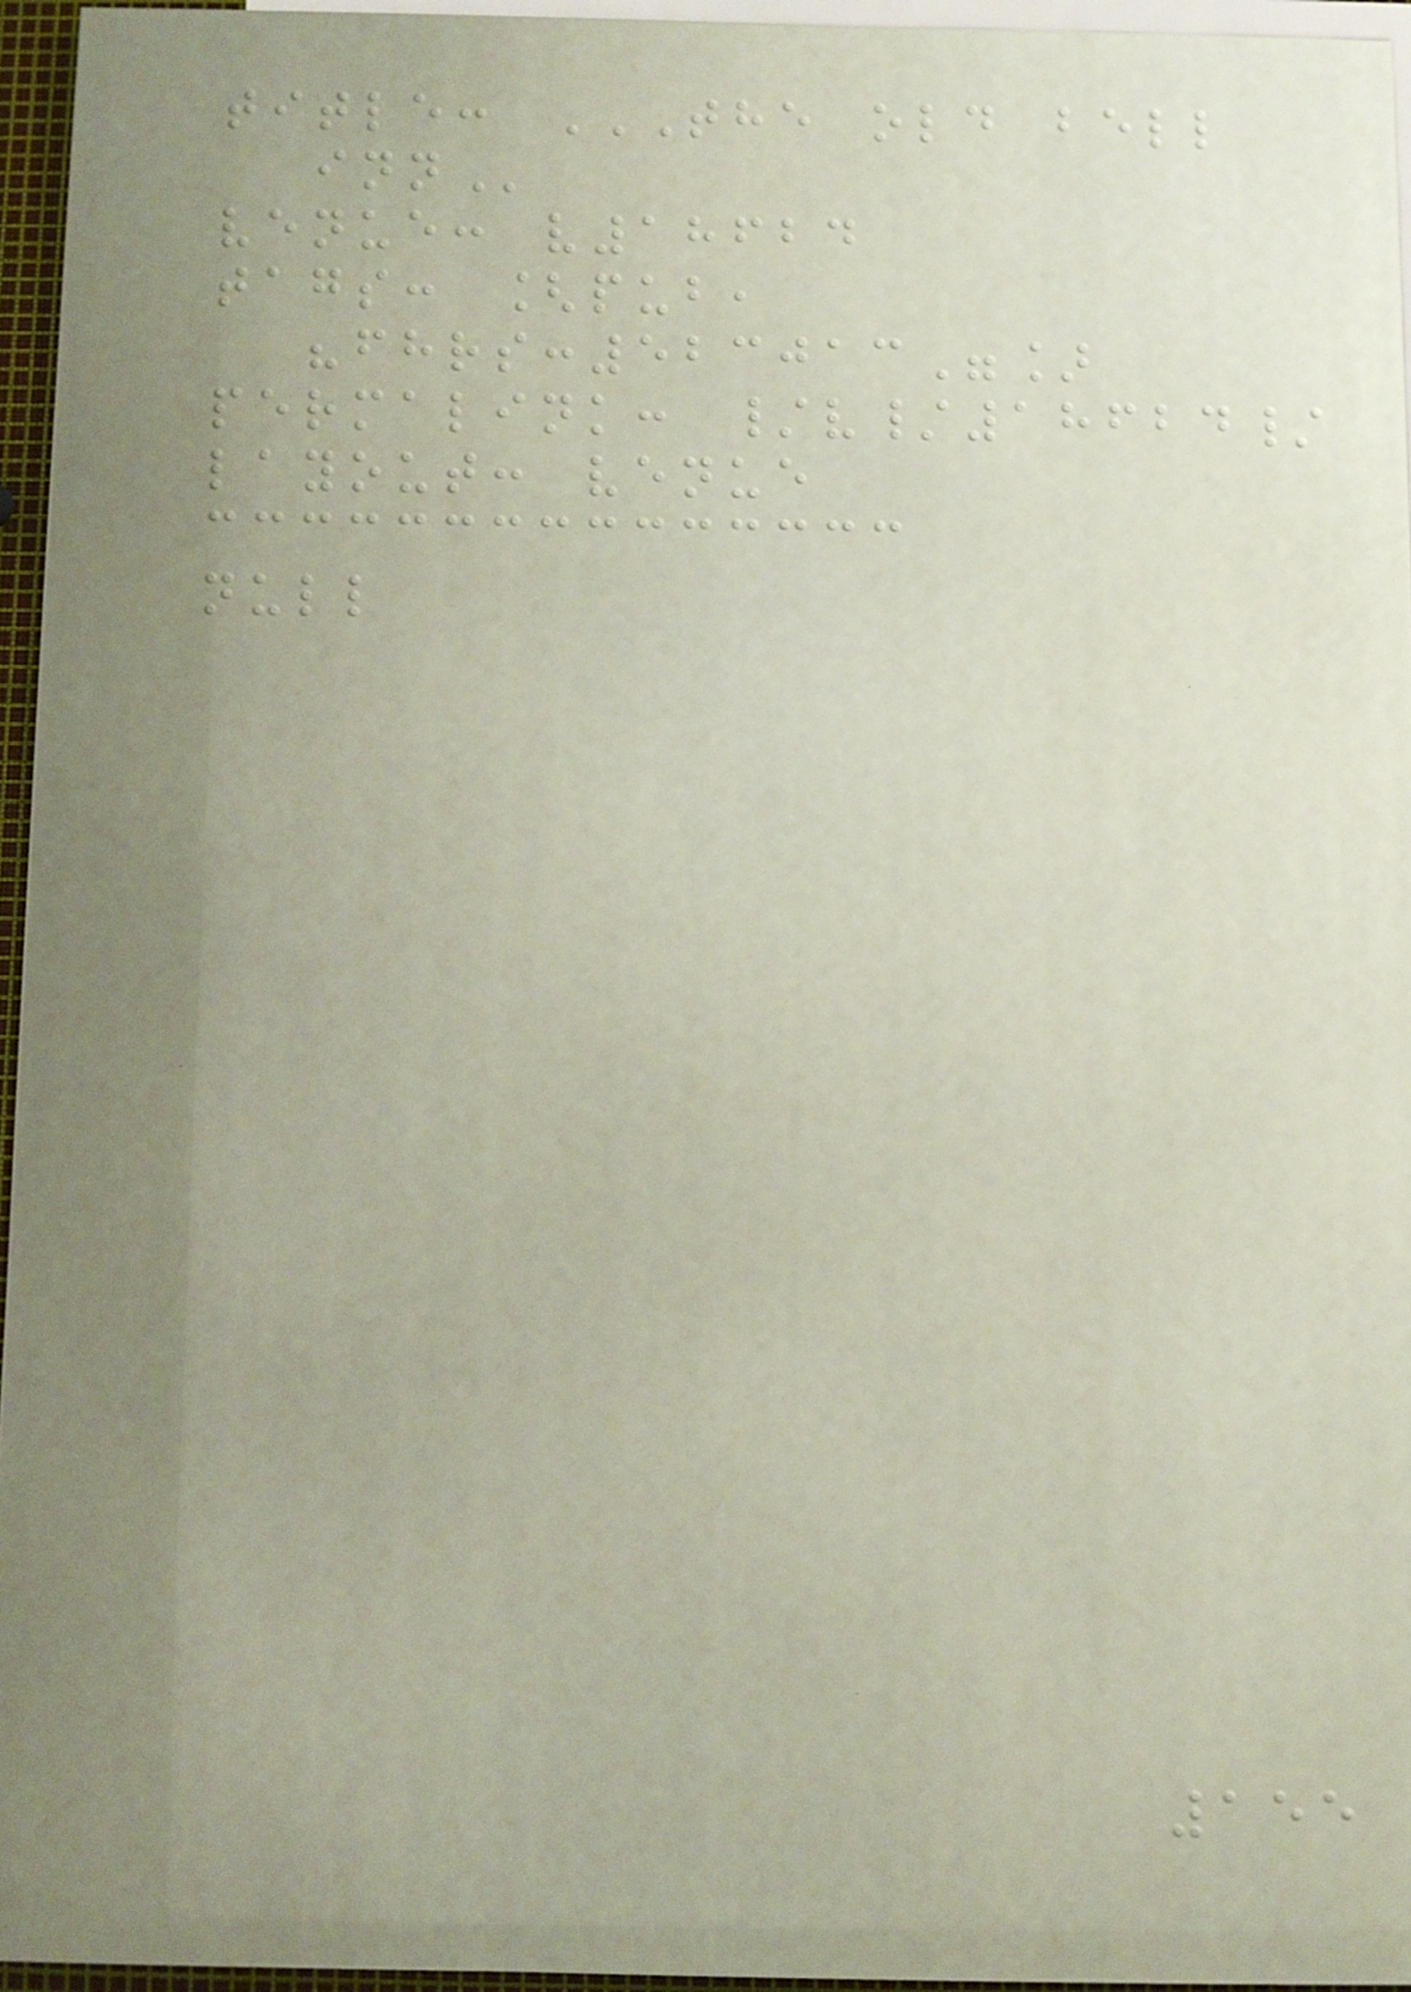title: THE OLD BELL
INN
venue: v18624
tags: [pub,
"fhrs:523013"]
permalink: /v/18624/
layout: venue
null
155
